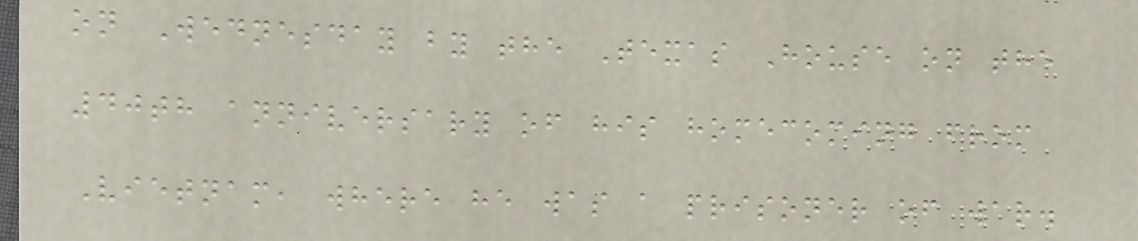on Wednesday by the Texas House on the
40th anniversary of his homecoming from
Vietnam, where he was a prisoner of war.
